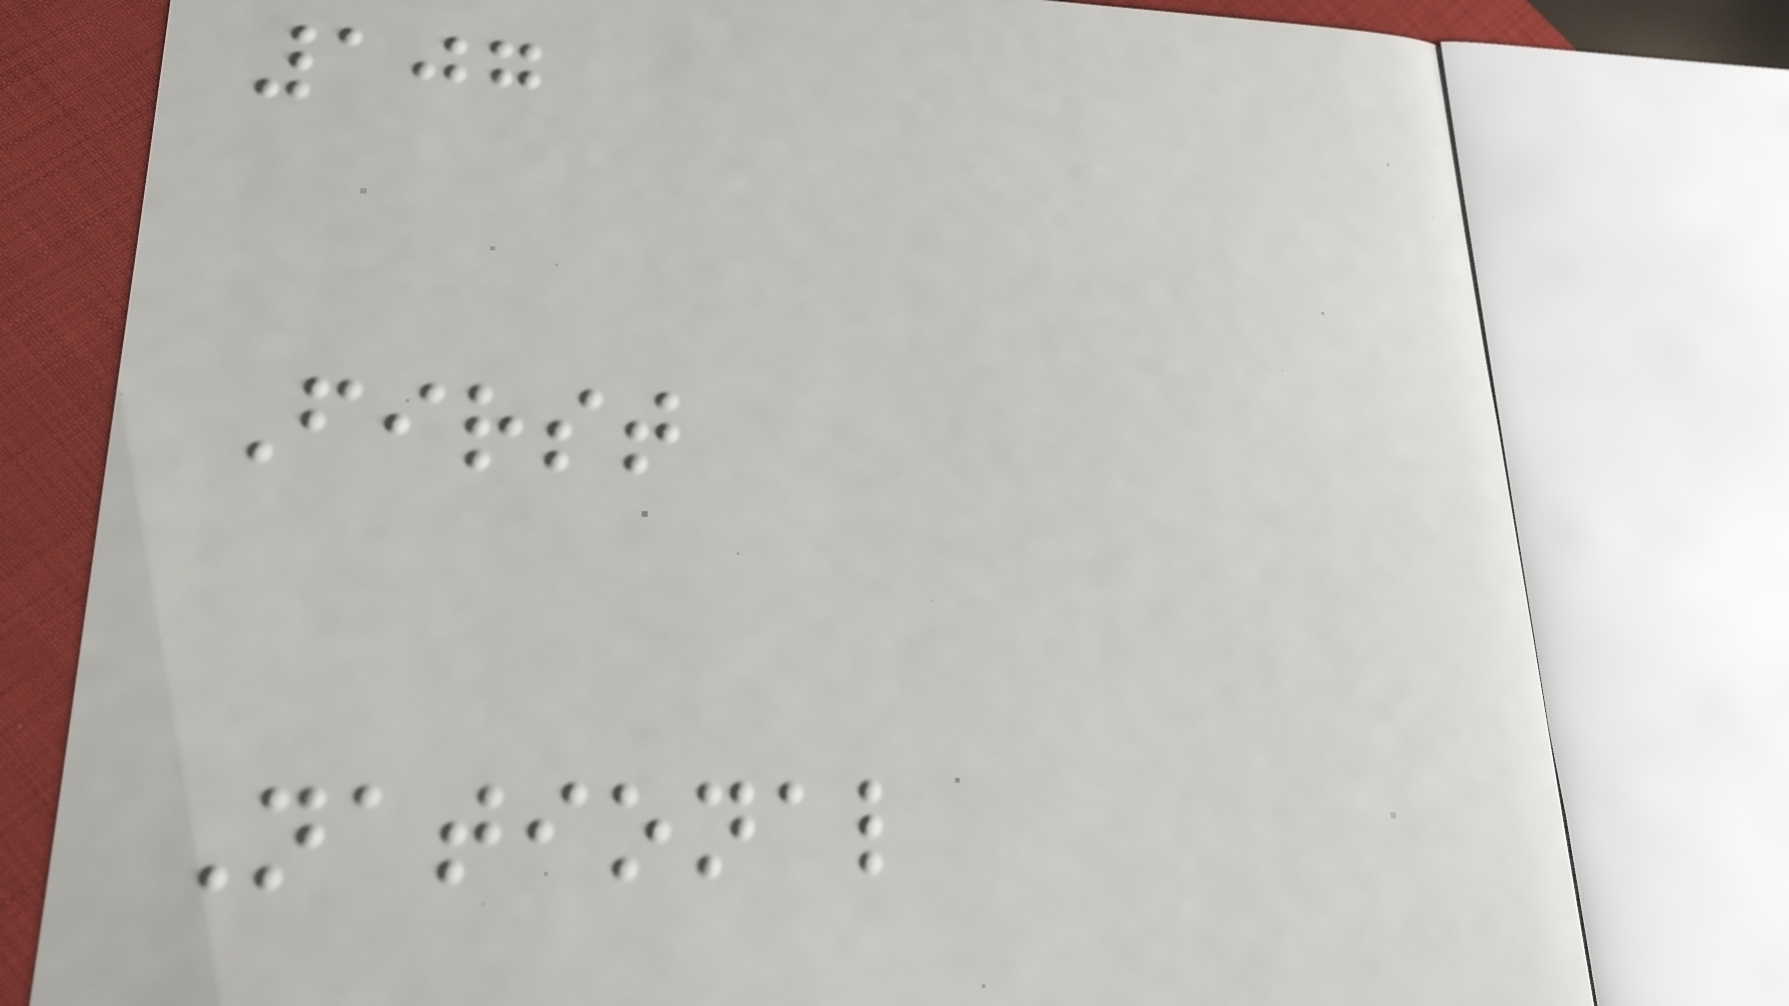107
First
National
